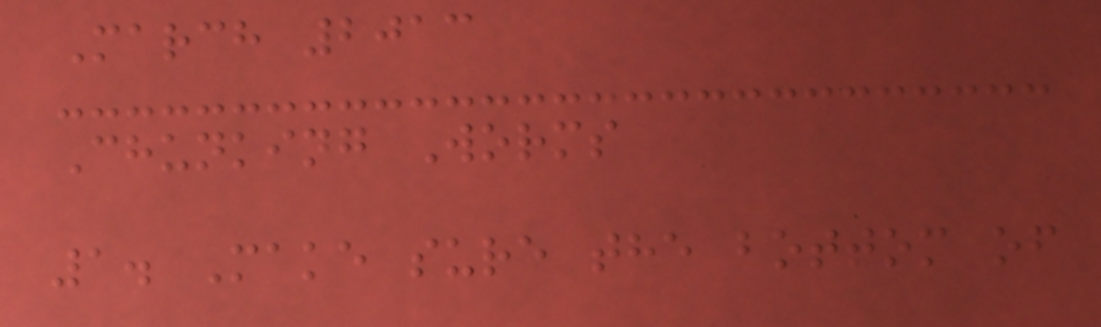March 2013
Chunking Worms
1. Make sure the bottom of
